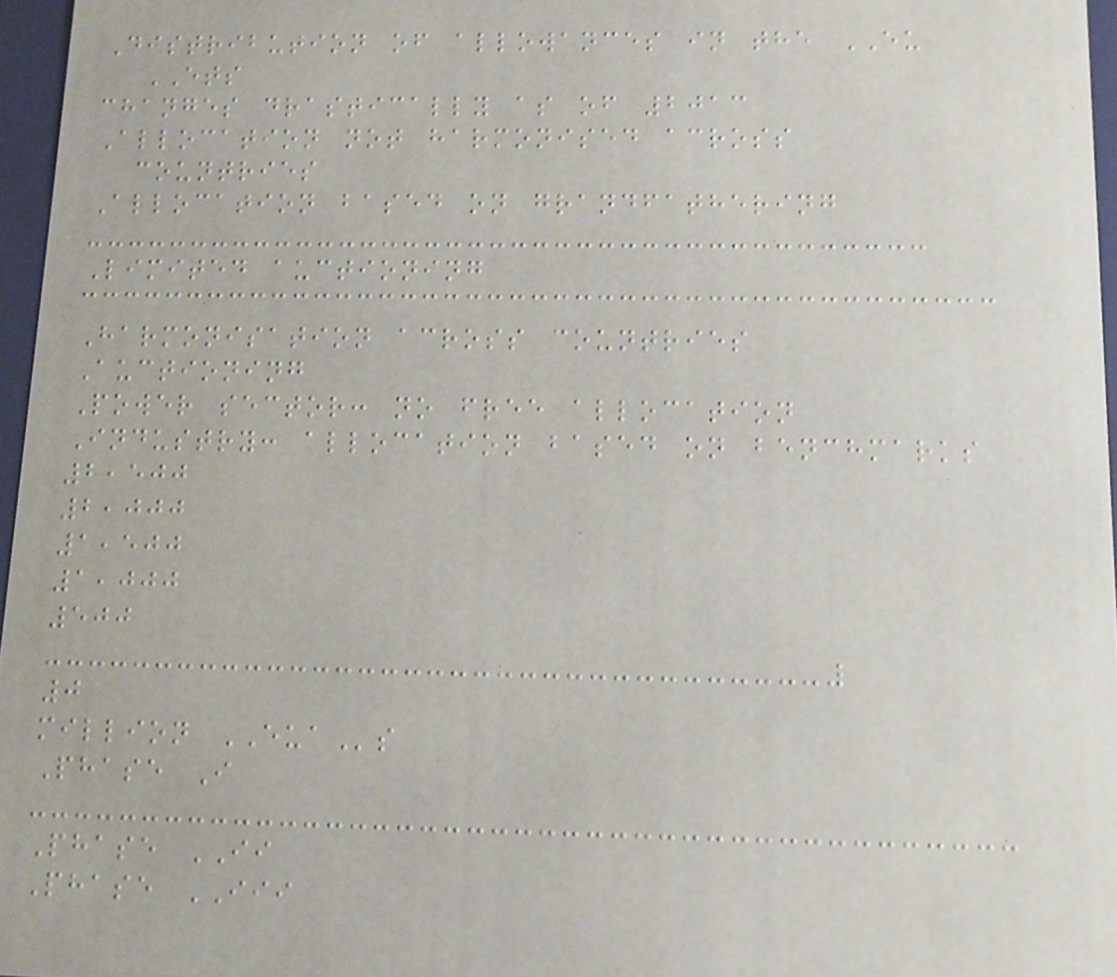Distribution of allowances in the EU
ETS
changes drastically as of 2013
Allocation not harmonised across
countries
Allocation based on grandfathering
Limited auctioning
Harmonisation across countries
Auctioning
Power sector: no free allocation
Industry: allocation based on benchmarks
2,500
2,000
1,500
1,000
500
0
million EUAs
Phase I
Phase II
Phase III
